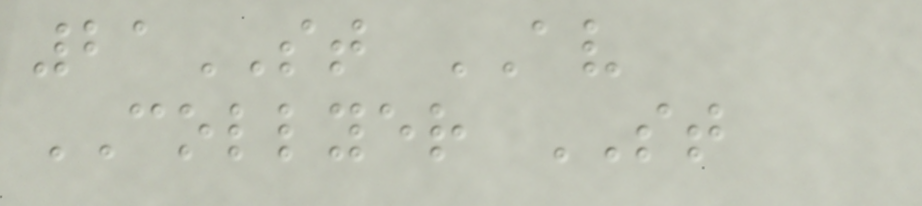21ST AV
COLLYER ST
